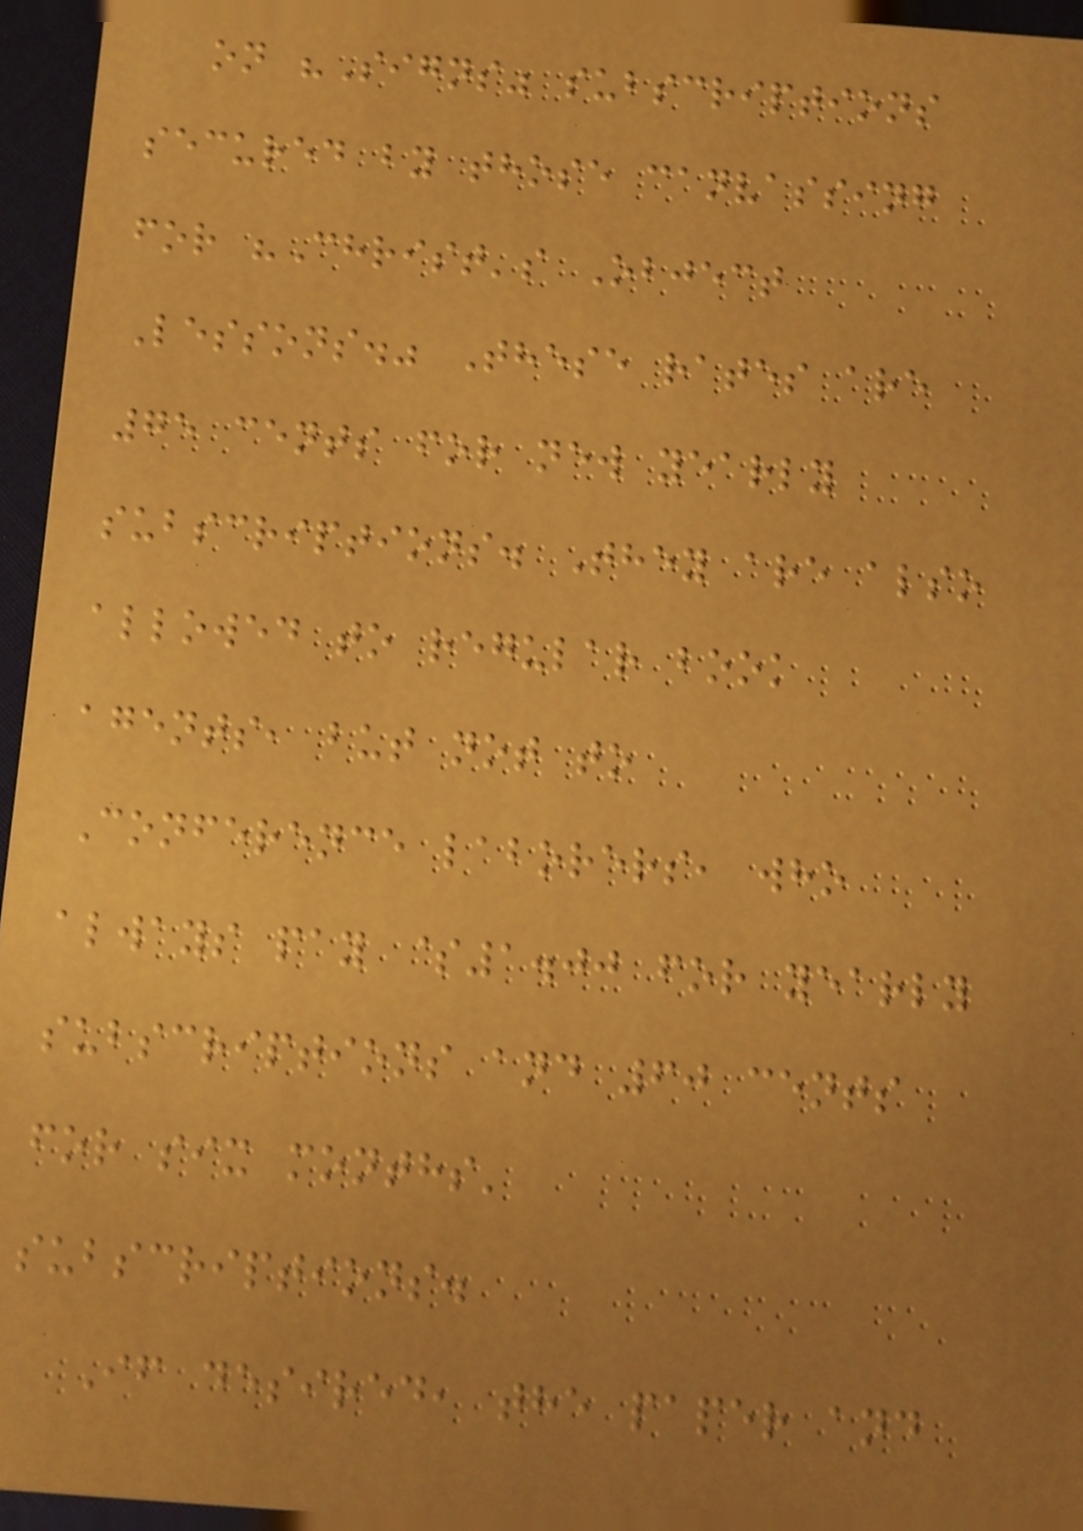on "Signs" subscriptions
secured by those canvassing
for "Christ's Object
Lessons." These rates are
75 cents for new yearly
subscriptions. They are also
allowed to regular book
agents, but not to
Conference laborers, who
always pay $1.00 for yearly
subscriptions and 60 cents
for six months'
subscriptions.
If desired, the paper and
